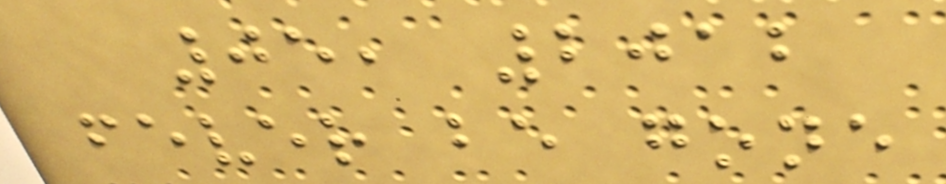05, 2012
fever be gone
